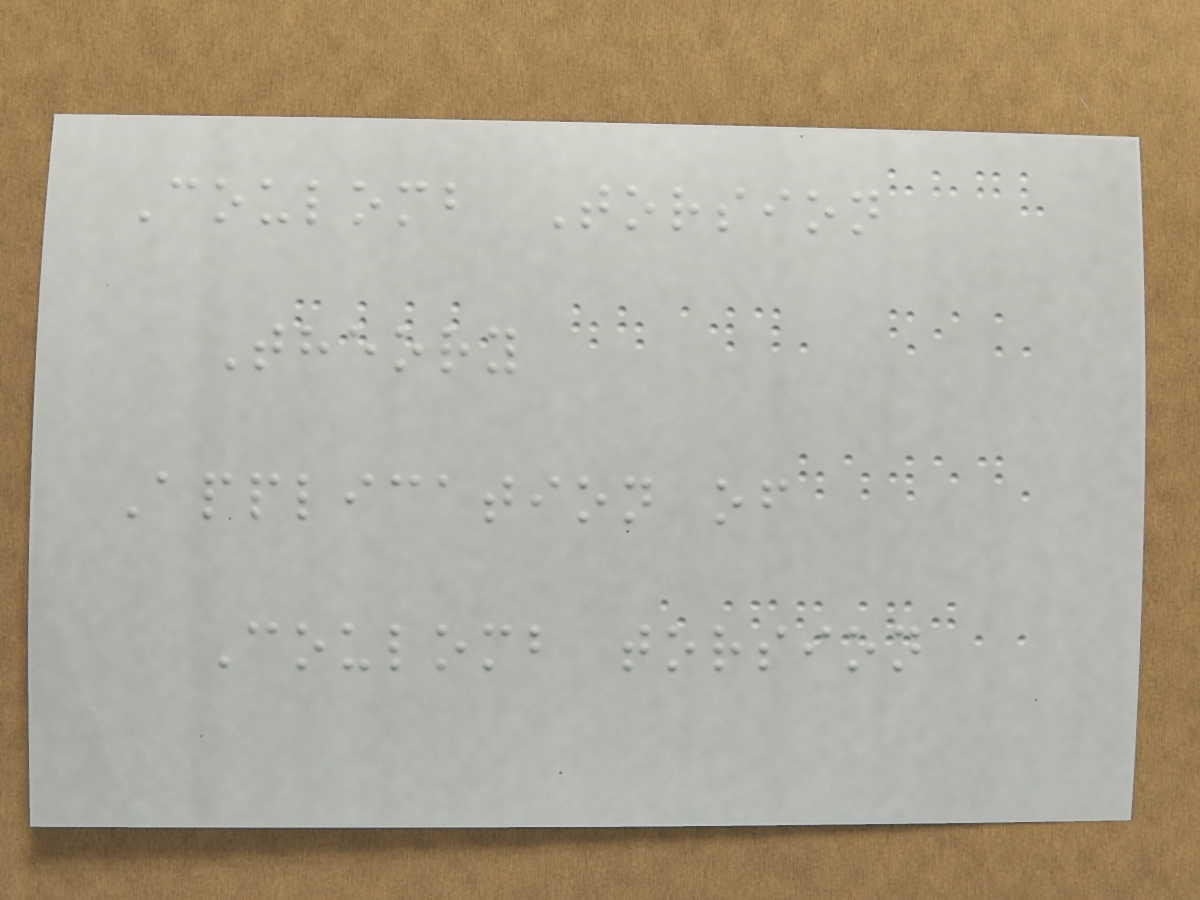Coulomb Torsion
Theory
Application of
Coulomb torsion
